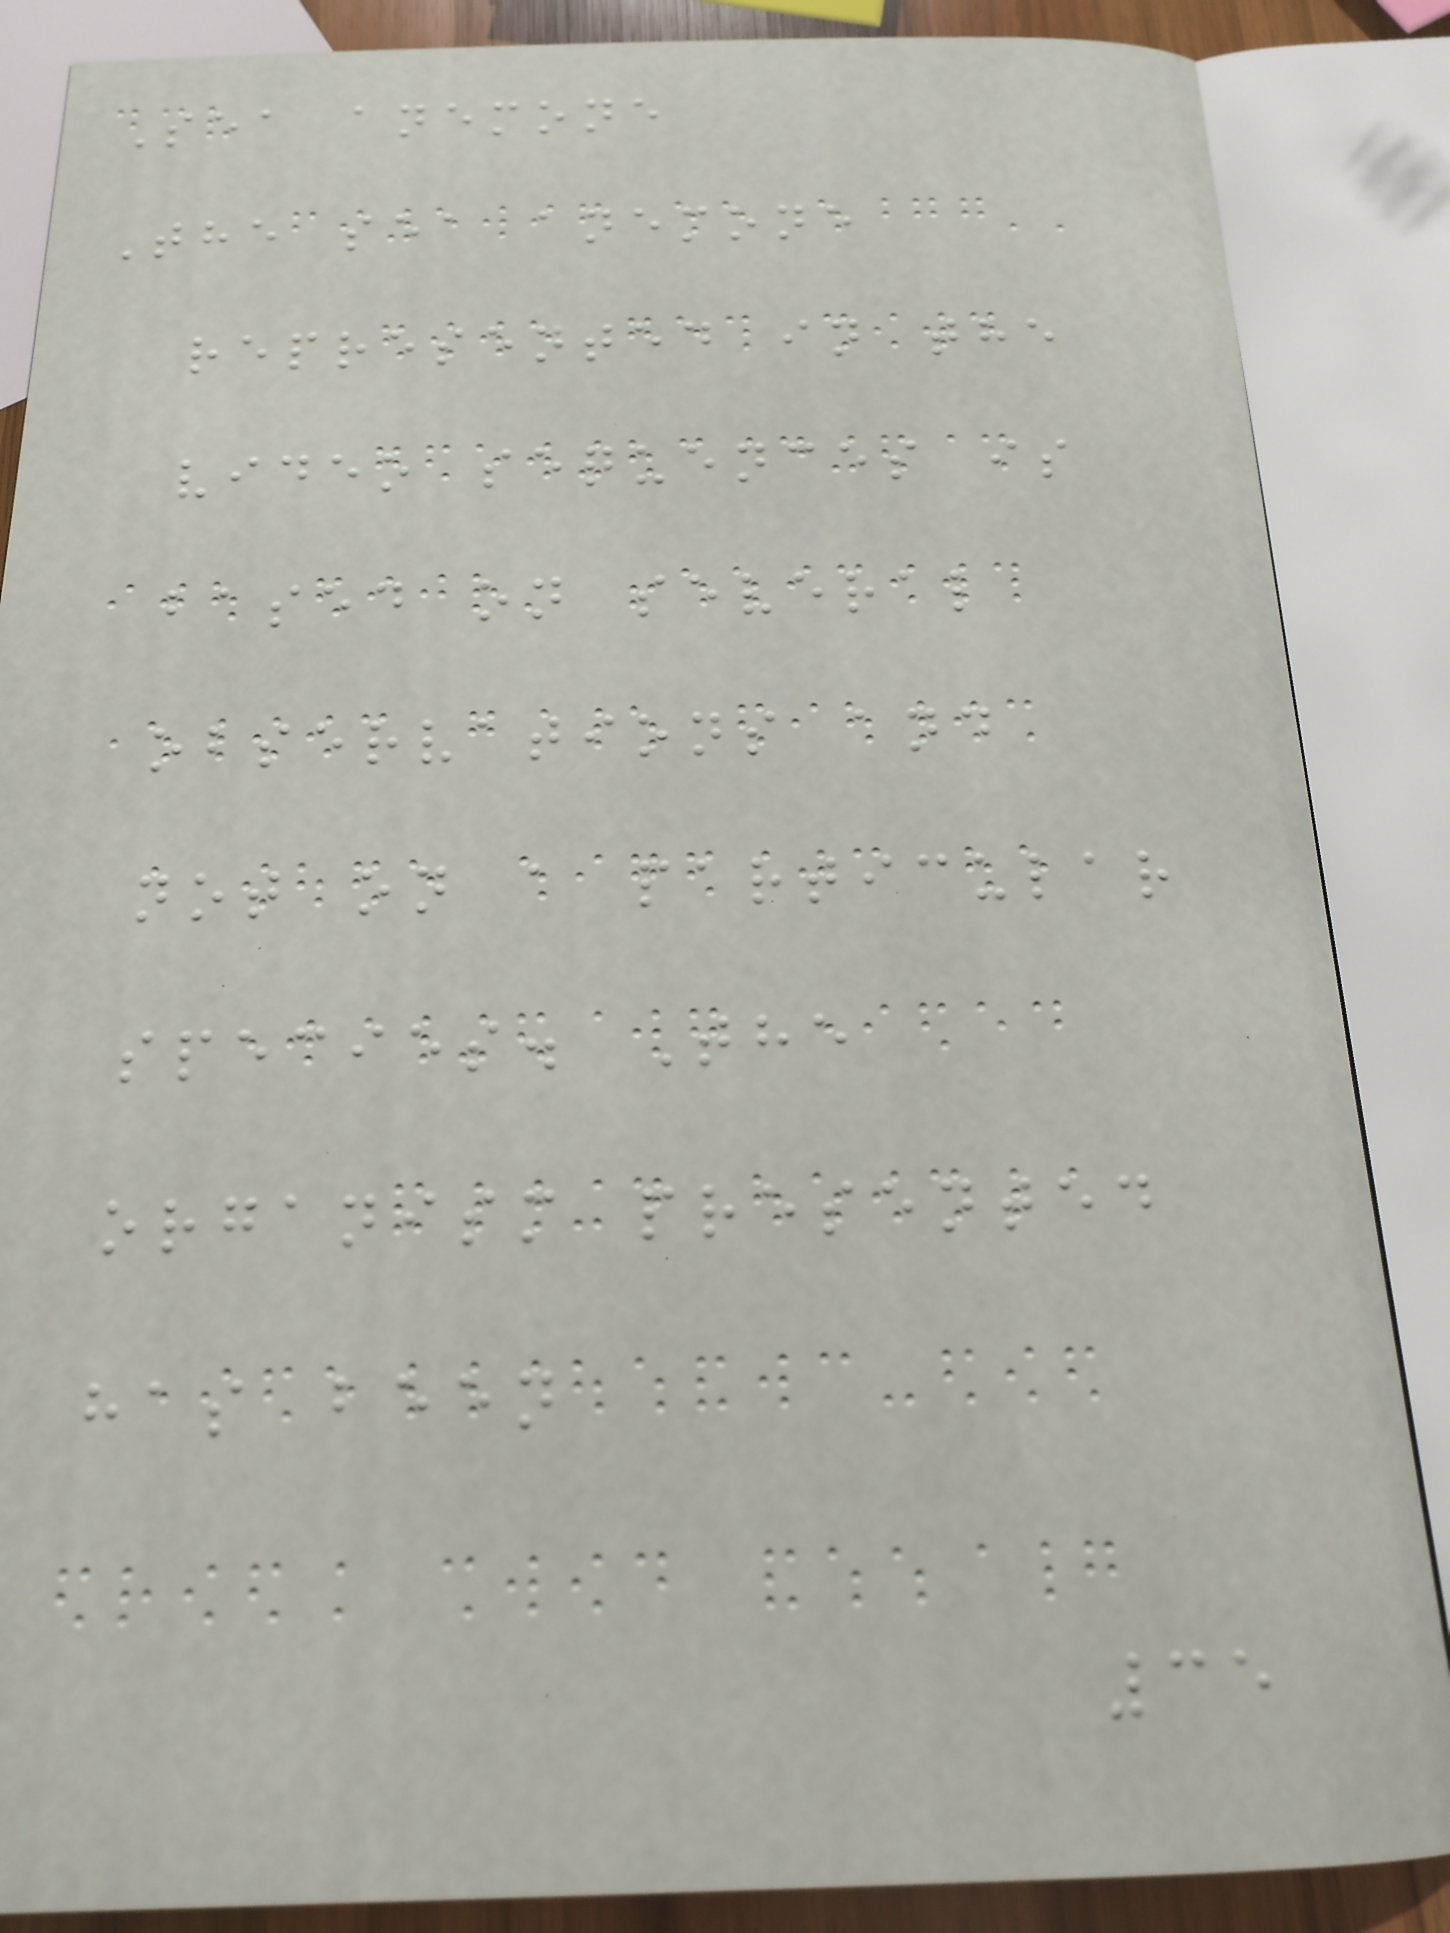Sea anemone
The sea anemone
represented in the
video sequences is
based on several
observations and
not on a particular
species. The
organism presented
has been
35
